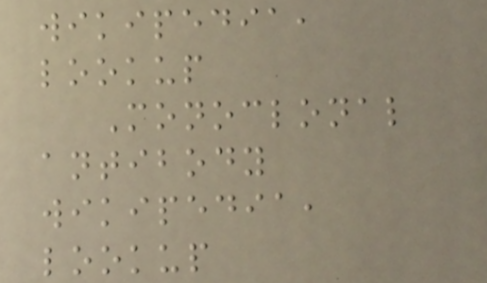wikipedia,
lookup
Monoclonal
antibody
wikipedia,
lookup
